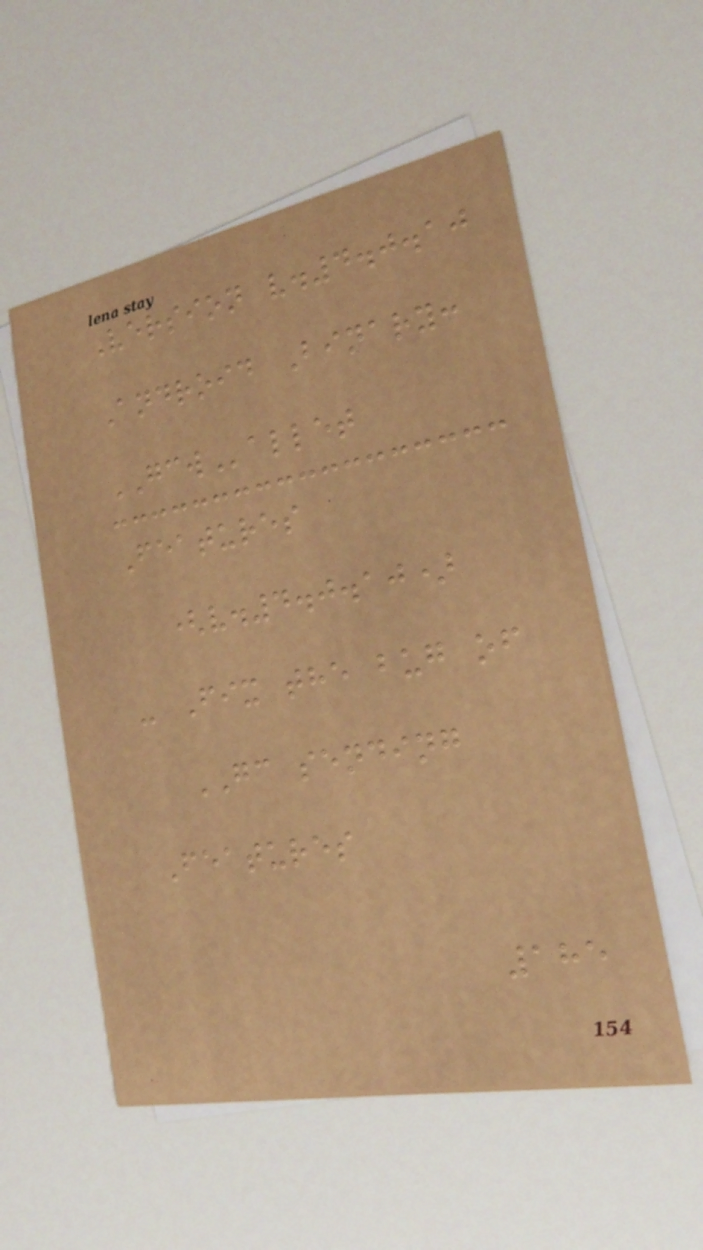Version v.4.0.10
Android Binary:
GCWallet
Features
(v.4.0.10)
- Fix the bug of
GC sending
Features
185
